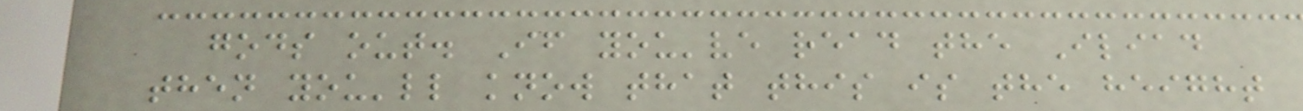gods out. If you've read the Iliad
then you'll know that this is the height
